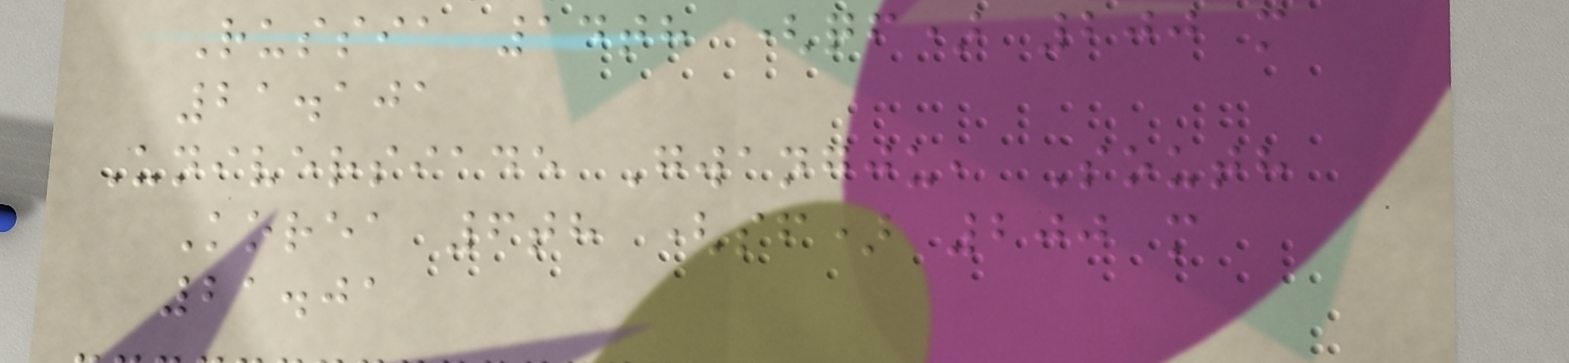Russia 14th (qf) 200 m
21.101
Universiade Gwangju, South
Korea 6th (sf) 200 m
21.01
